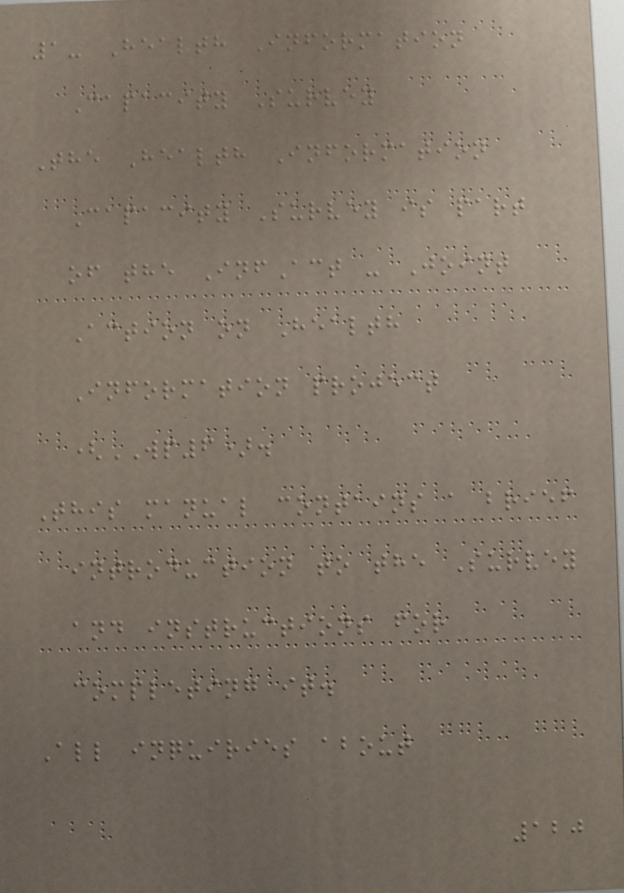1- Health Information
Capacity Survey
The Health Information
Capacity Survey is part
of the InfAct - Joint
Action on Health
Information project
(WP6).
This manual contains a brief
introduction to the Survey
and instructions for
completing it.
All inquiries about
120
